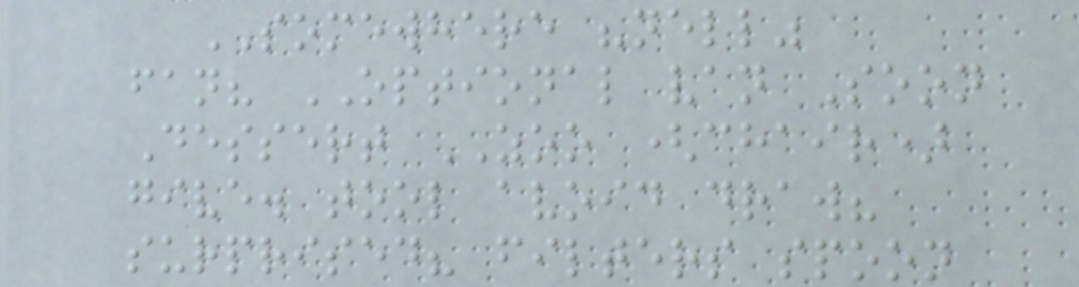SOMEWHERE "nell"
fan? OPTIONAL van Soon
Dessert ZOO (chair)
give. tool avoid draw?
surprised? filters spoon
